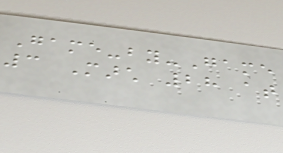Game-by-Game
3 March 28 at
